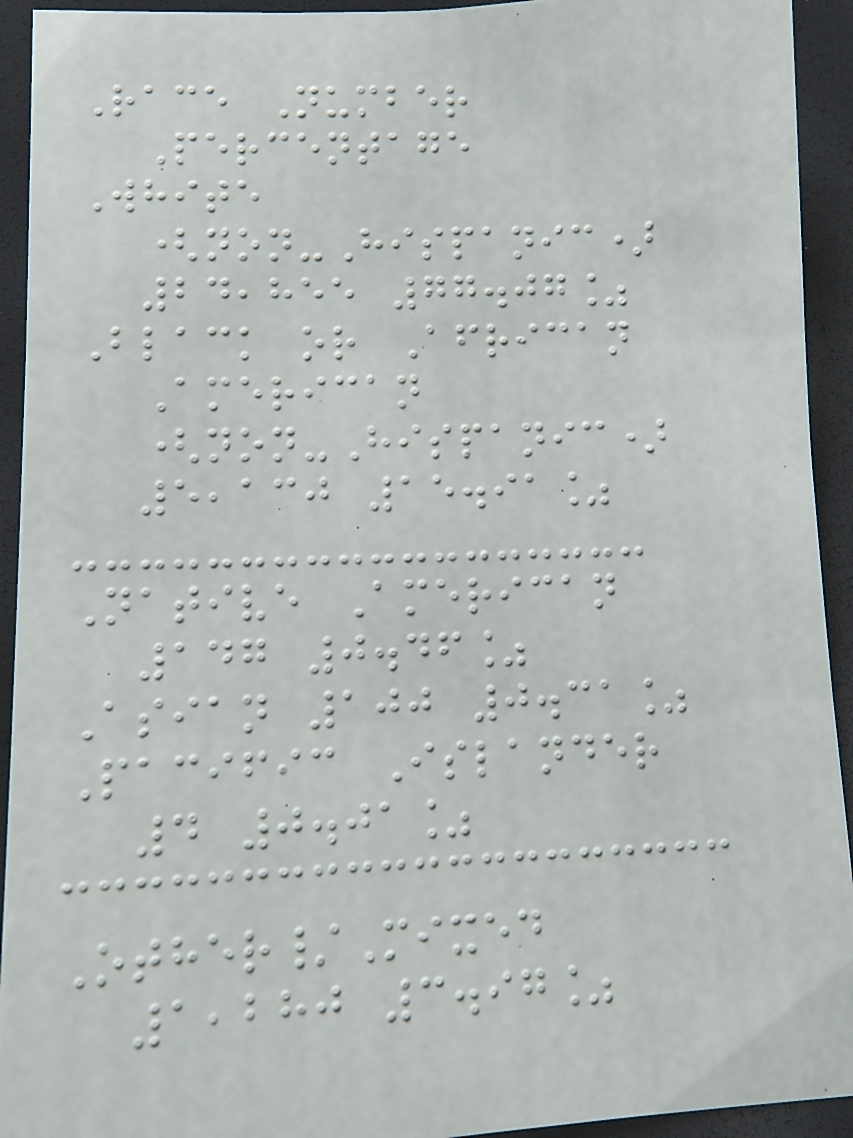Race Number
Percentage
White
(non-Hispanic)
24,855 77.07%
Black or African
American
(non-Hispanic)
5,130 15.91%
Native American
147 0.46%
Asian 100 0.31%
Pacific Islander
4 0.01%
Other/Mixed
1,280 3.97%
